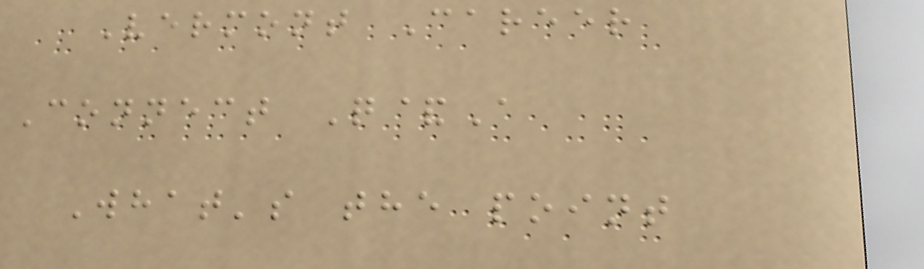Vermont Career
Connect Q&A
What's the point
